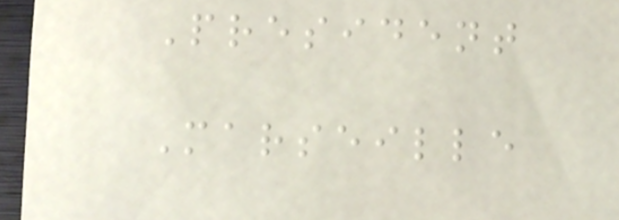President
Marseille
